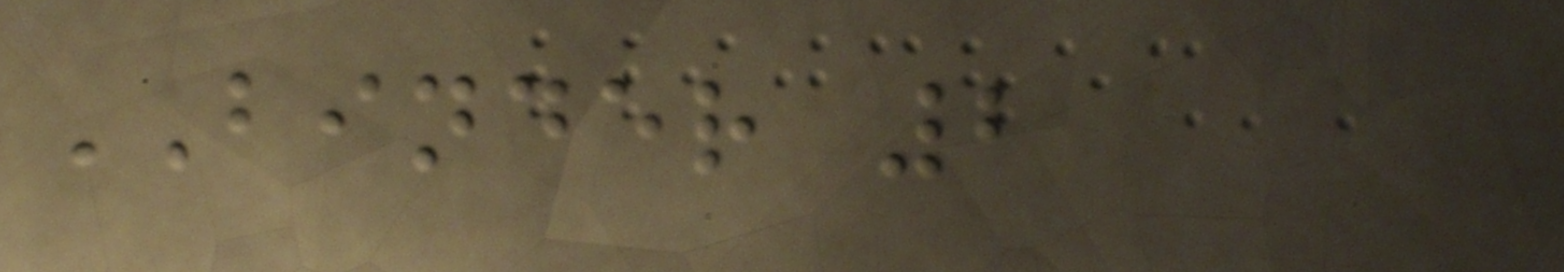BINDER 2
